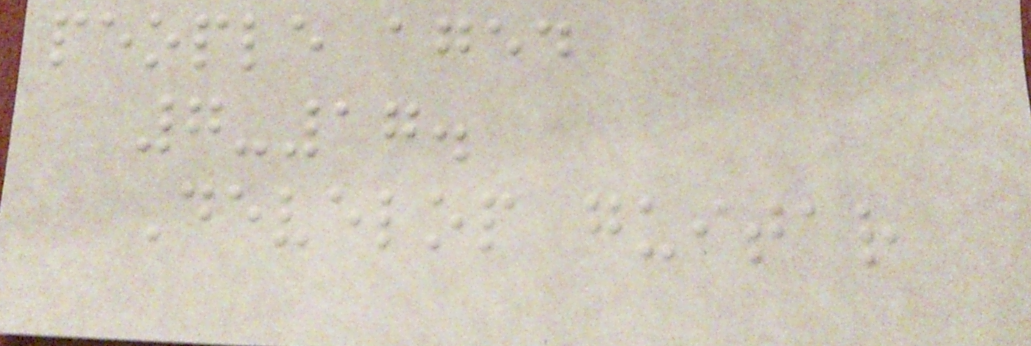people aged
7-17.
Develop guitar
